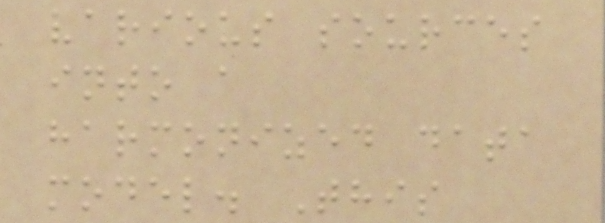various sources
into a
harmonized data
model. This
